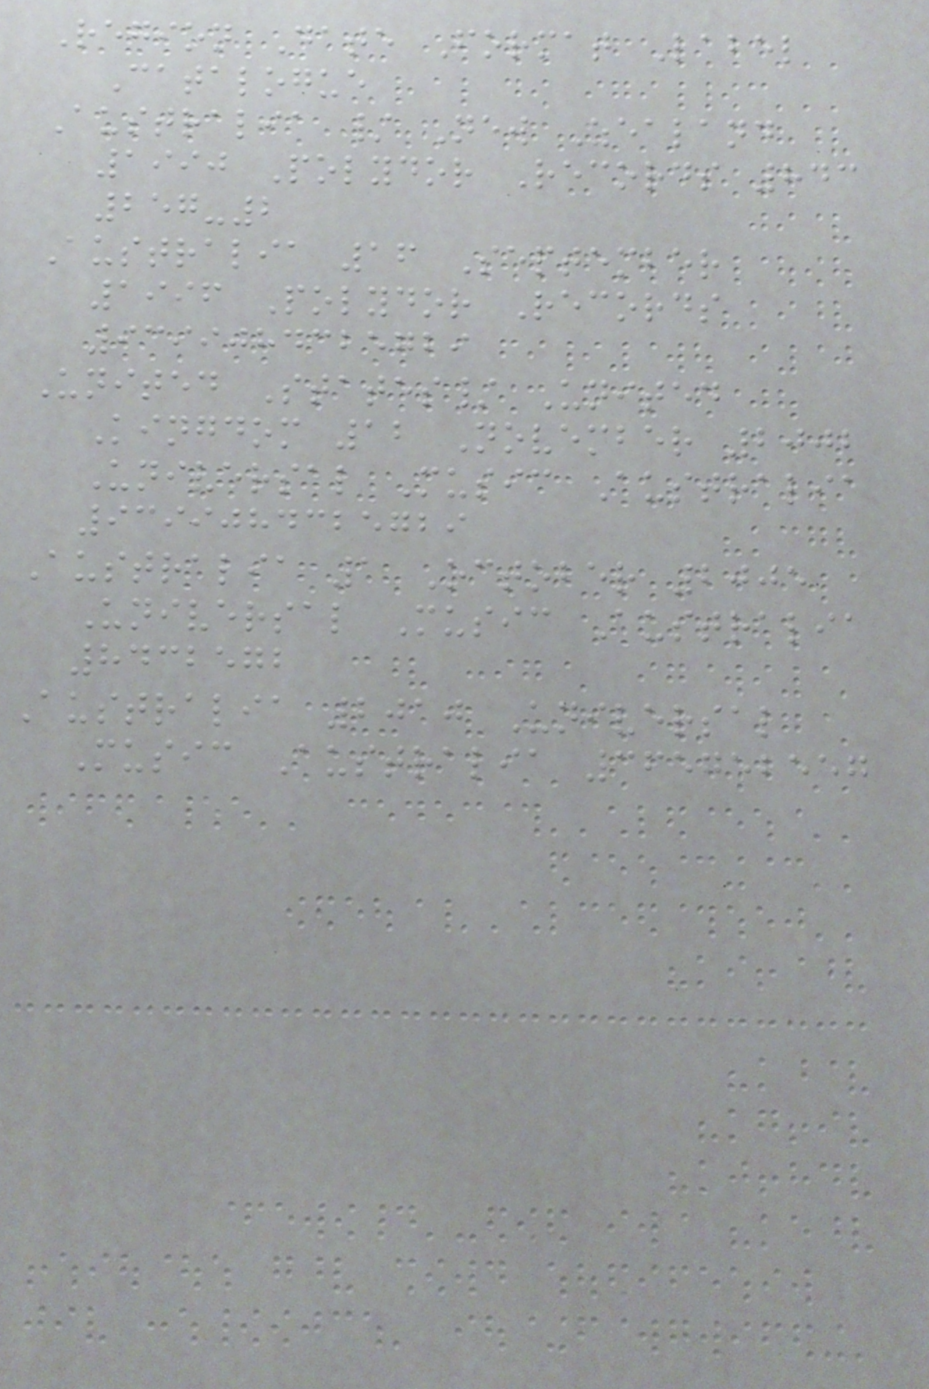Region Date Format Label
Catalogue
Australia / New Zealand
1990 Polydor Records 843
257-2
Australia 16 September
1996 Polydor Records
9399084325729
United States/ United
Kingdom 12 November 2002
Universal Music Australia
9399084325729
Australia 1 October 2005
Universal Music Australia
8432572
Australia 2010 Universal
Music Australia 365752557
